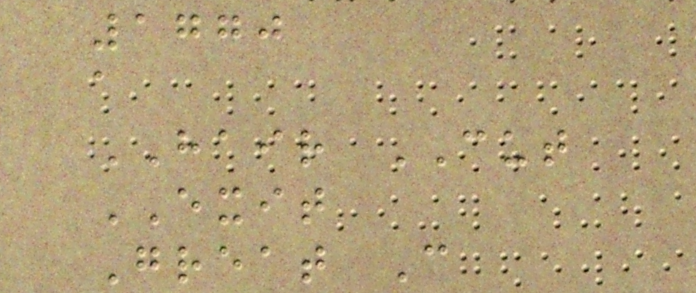1770
a
HAIR CUT
EXIT
Great C
